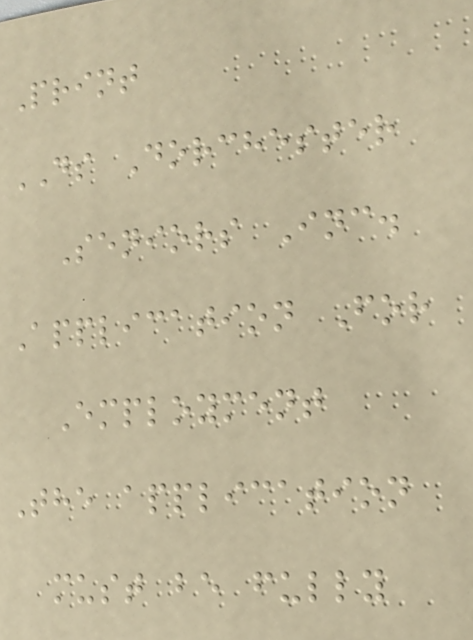Print
DS Dorchester
Seniors Inc.
Application For
Employment
The application
must be fully
